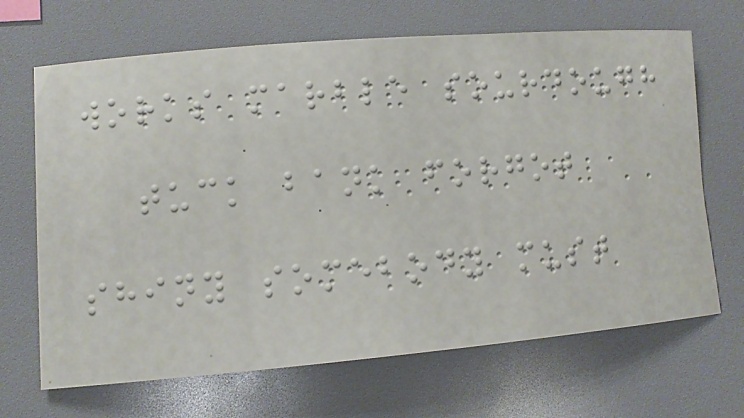works marble sourdough
tuck bank forgot
shiny somebody must
